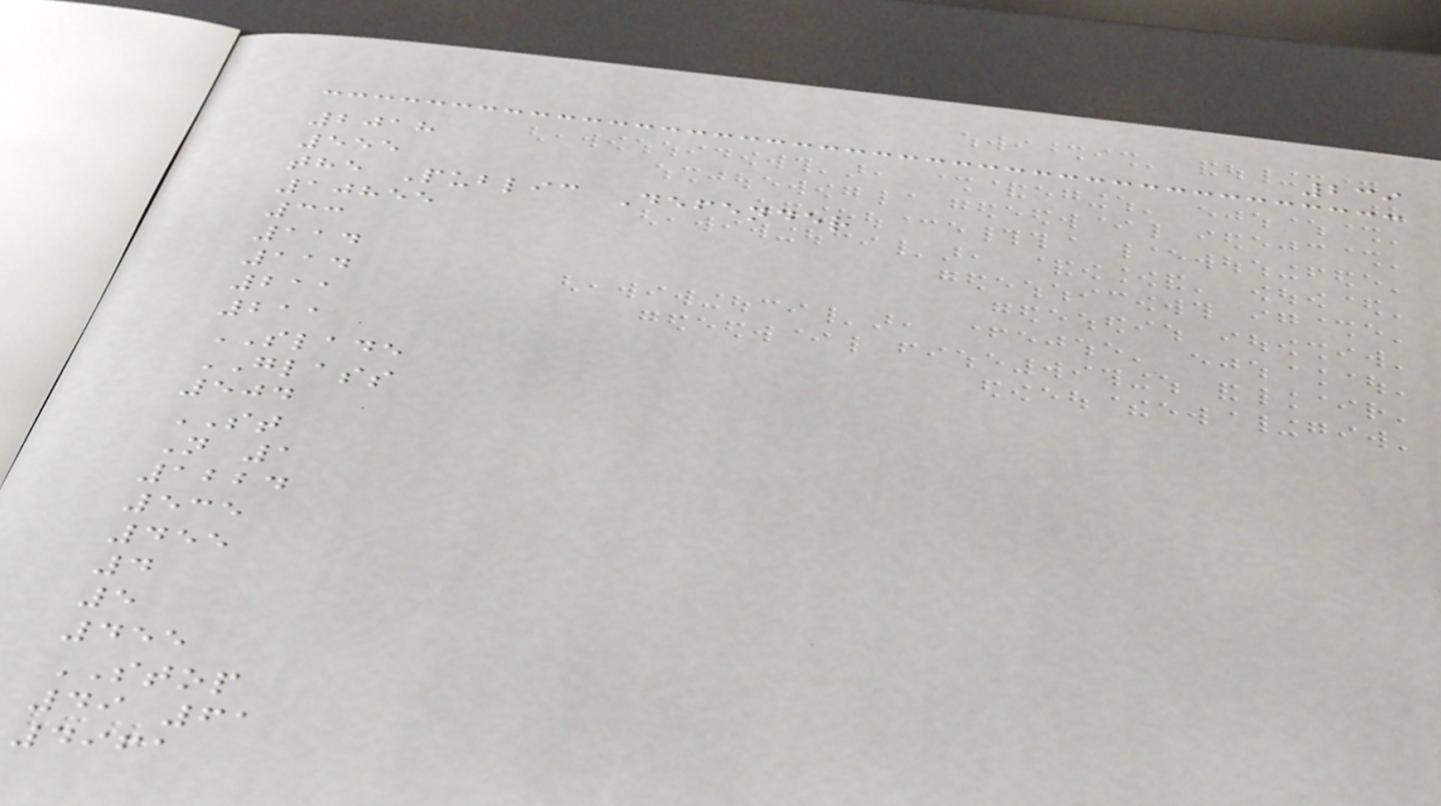239
2018
555
the Public Defender
10855
33
114
114
211
211
SLADE
GLASS
504
ST
N 1
1224
535
455
4
5
455
STOP
49 61
4961
